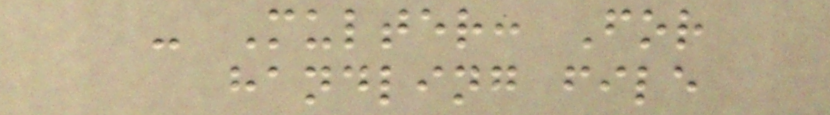- Multer: For
handling file
